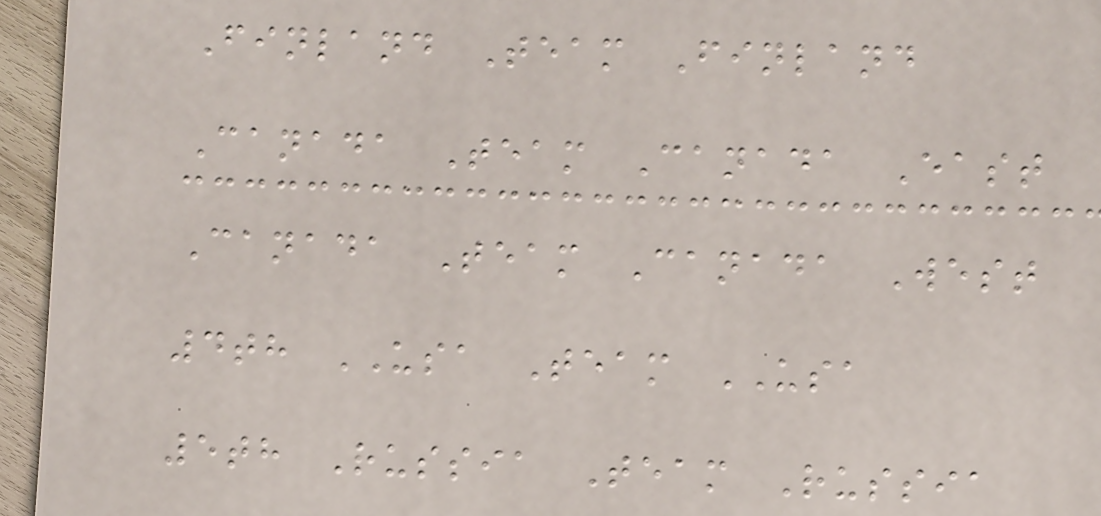Finland Team Finland
Canada Team Canada East
Canada Team Canada West
4th USA Team USA
5th Russia Team Russia
